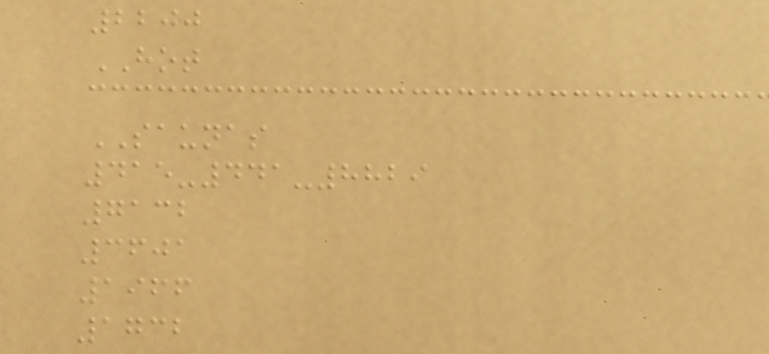2200
HOT
SAUNAS
415-441-8829
7132
3601
1966
1732
